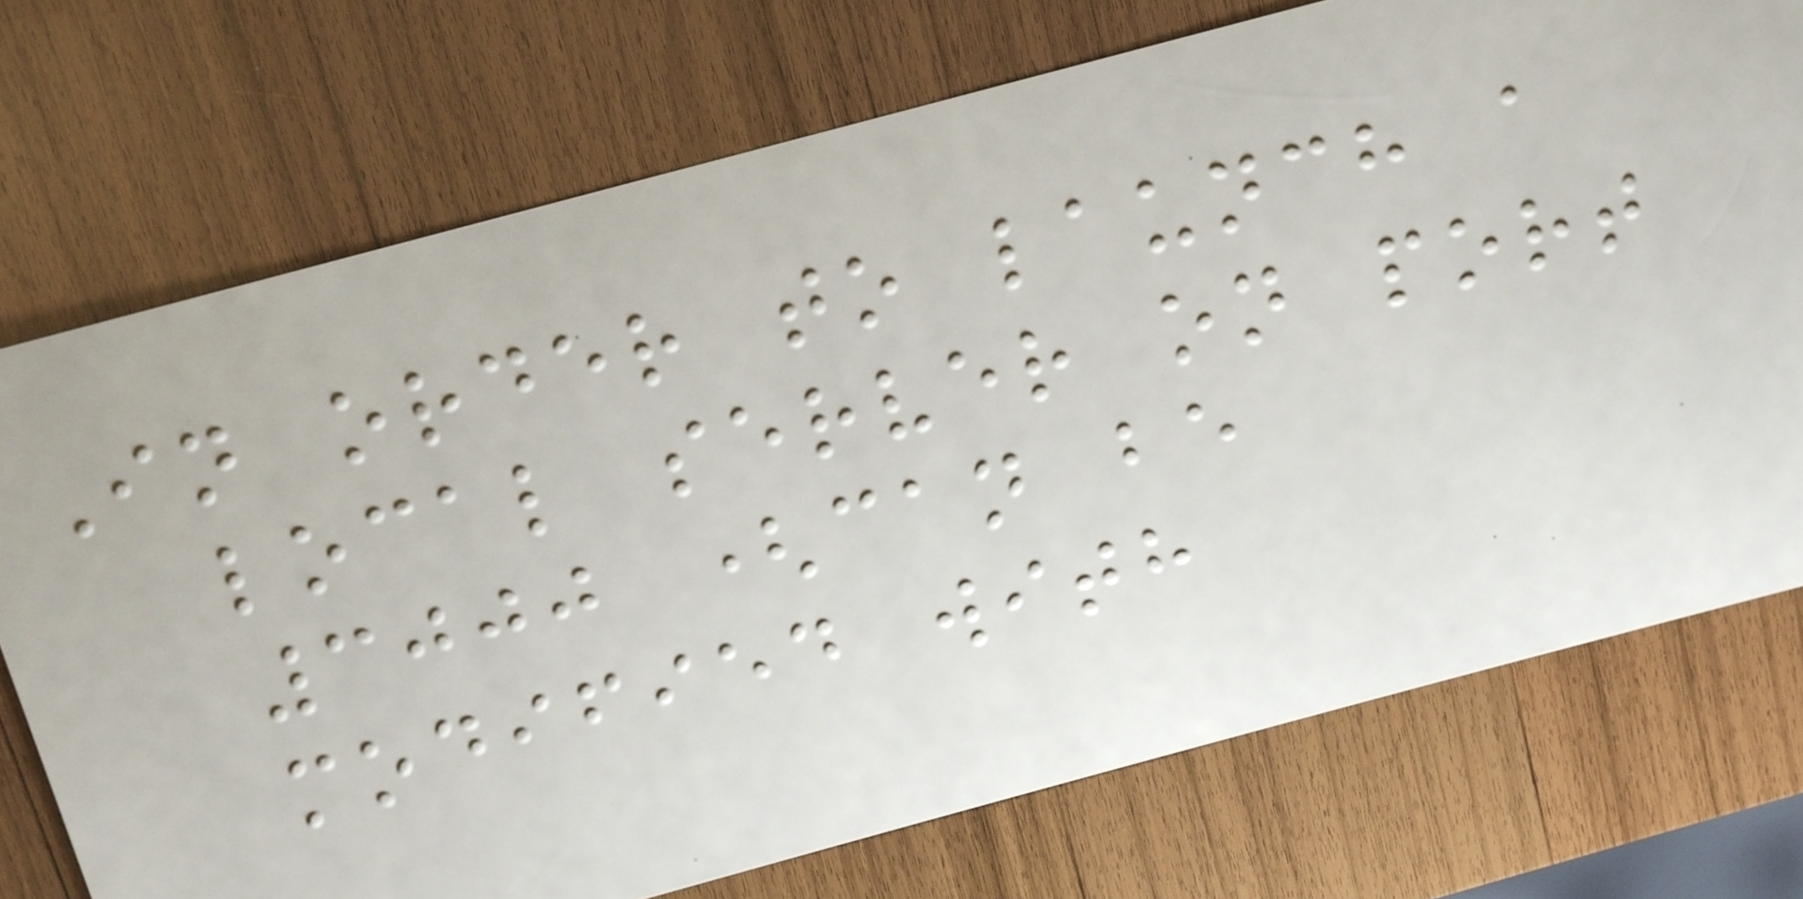In order to launch a
local server on port
3000 (can be
modified with
